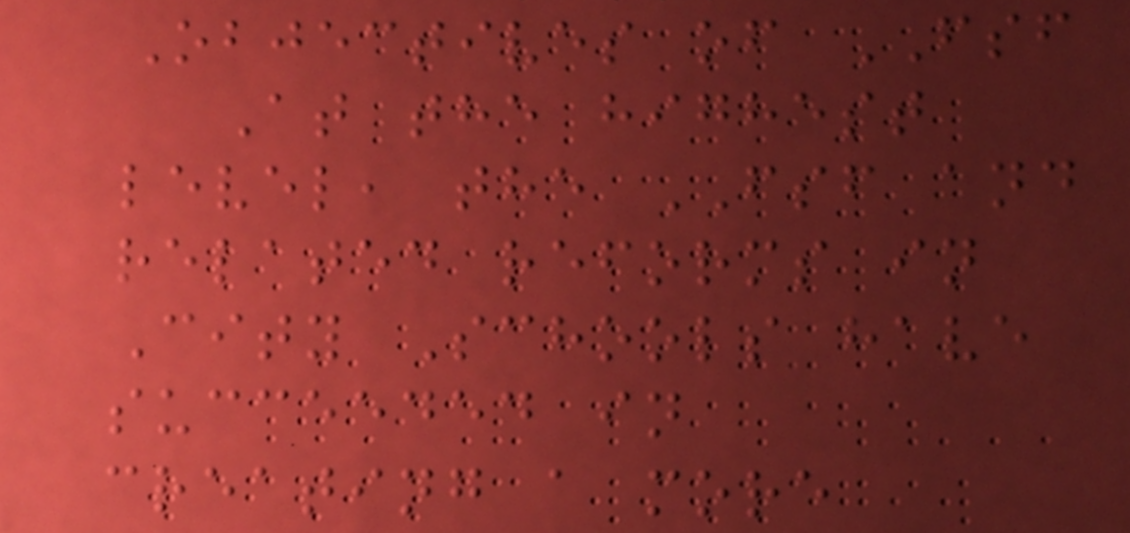Objectives of FSF
At the highest
level, the FSF and
related reforms in
City Schools have
succeeded in
creating a more
